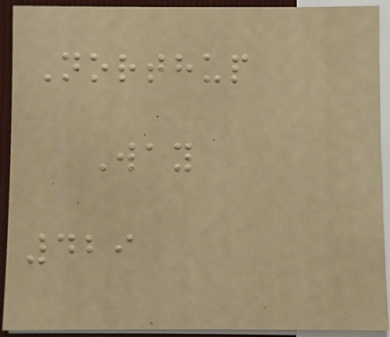Northup
Way
429
